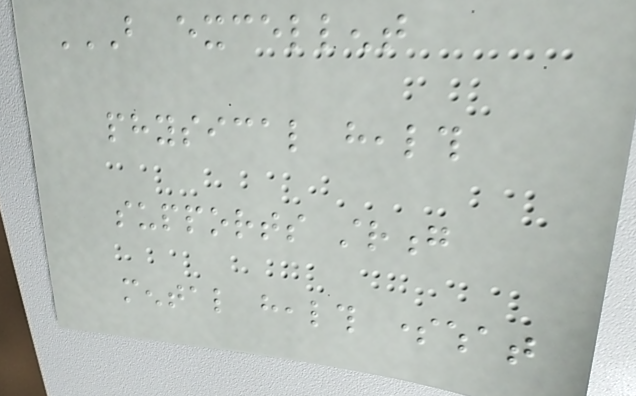BUT EXCELLENT
PHYSICAL HEALTH
SUPPORTS STRONG
MENTAL HEALTH SOMEWHAT
